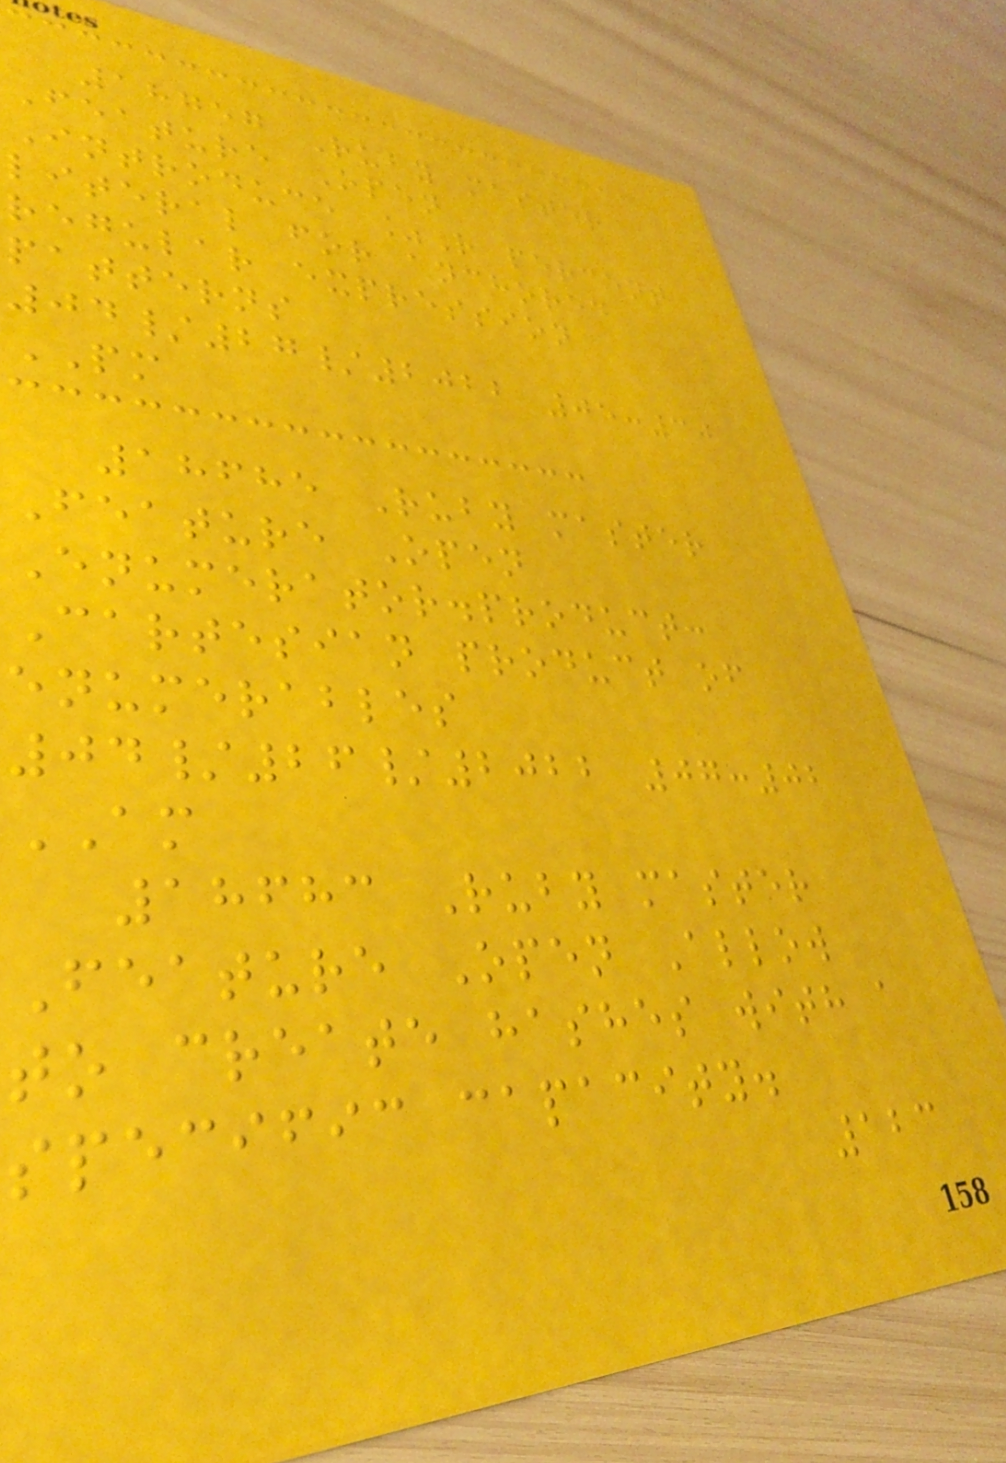18757 Ruby master
Feature Open
Introduce %R percent
literal for anchored
regular expression
patterns
04/27/2022 05:30
PM
18685 Ruby master
Feature Open
Enumerator.product:
Cartesian product of
enumerables
04/26/2022 07:02
AM
18683 Ruby master
Feature Open Allow
to create hashes with a
specific capacity.
123
